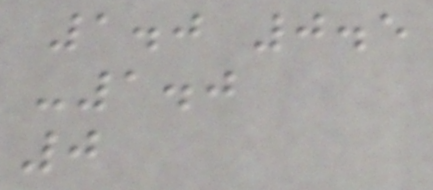1.0 0.5
-1.0
0
